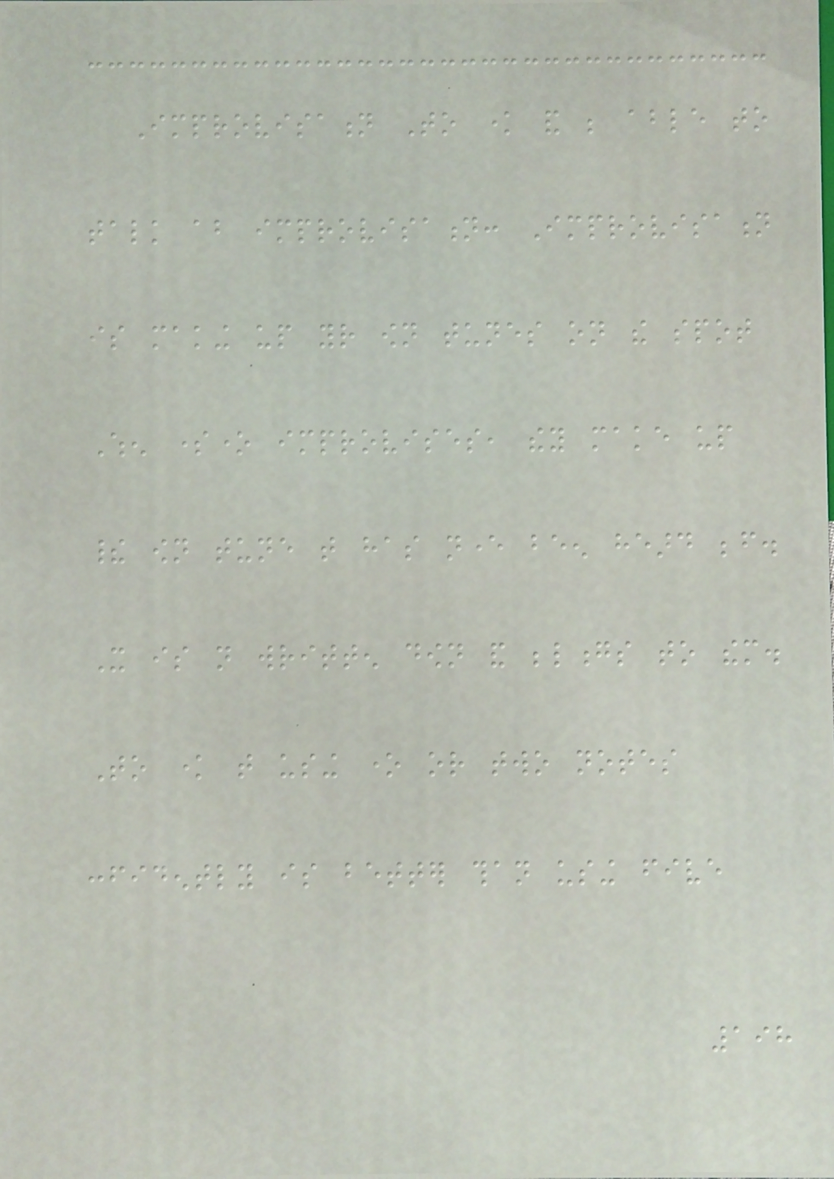Improvisation To know and be able to
talk about improvisation: Improvisation
is making up your own tunes on the spot
When someone improvises, they make up
their own tune that has never been heard before.
It is not written down and belongs to them.
To know that using one or two notes
confidently is better than using five
198
